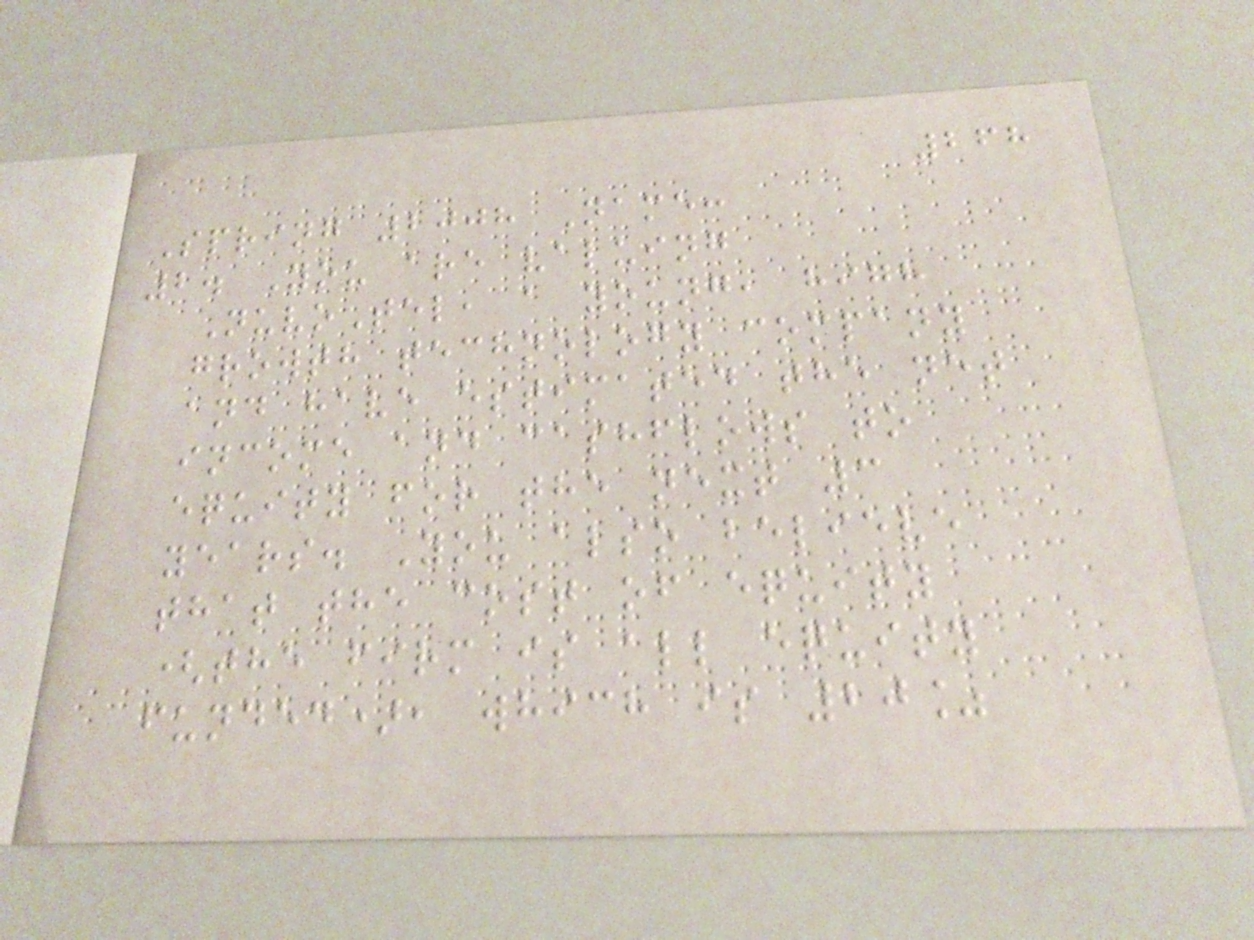268
Spring 2008 Name:
2. You are valuing
NuvoTel, a young, high
growth technology company
and have estimated the net
income and cashflows to
equity for the next 3
years. You also believe
that the cost of equity
(the firm is all equity
funded), which is 20%
